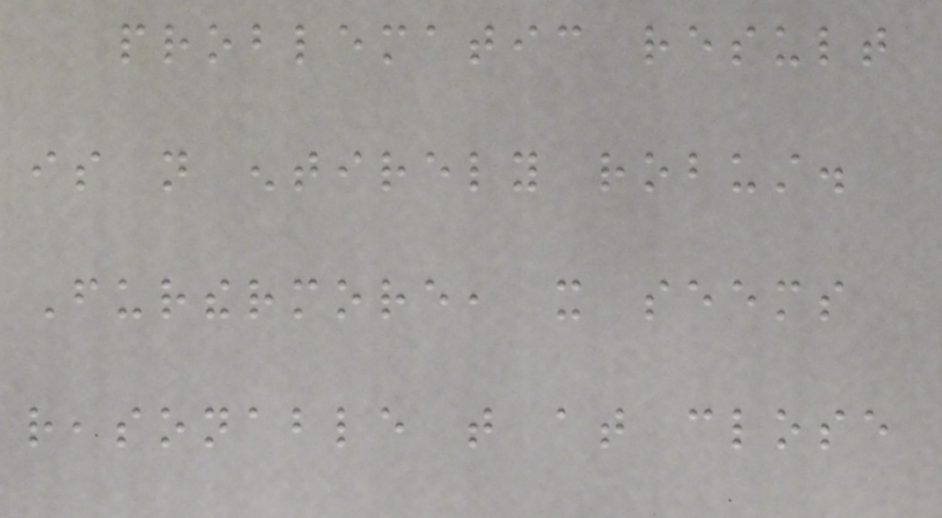problematic result
is not entirely robust.
Furthermore, it seems
reasonable that at close
